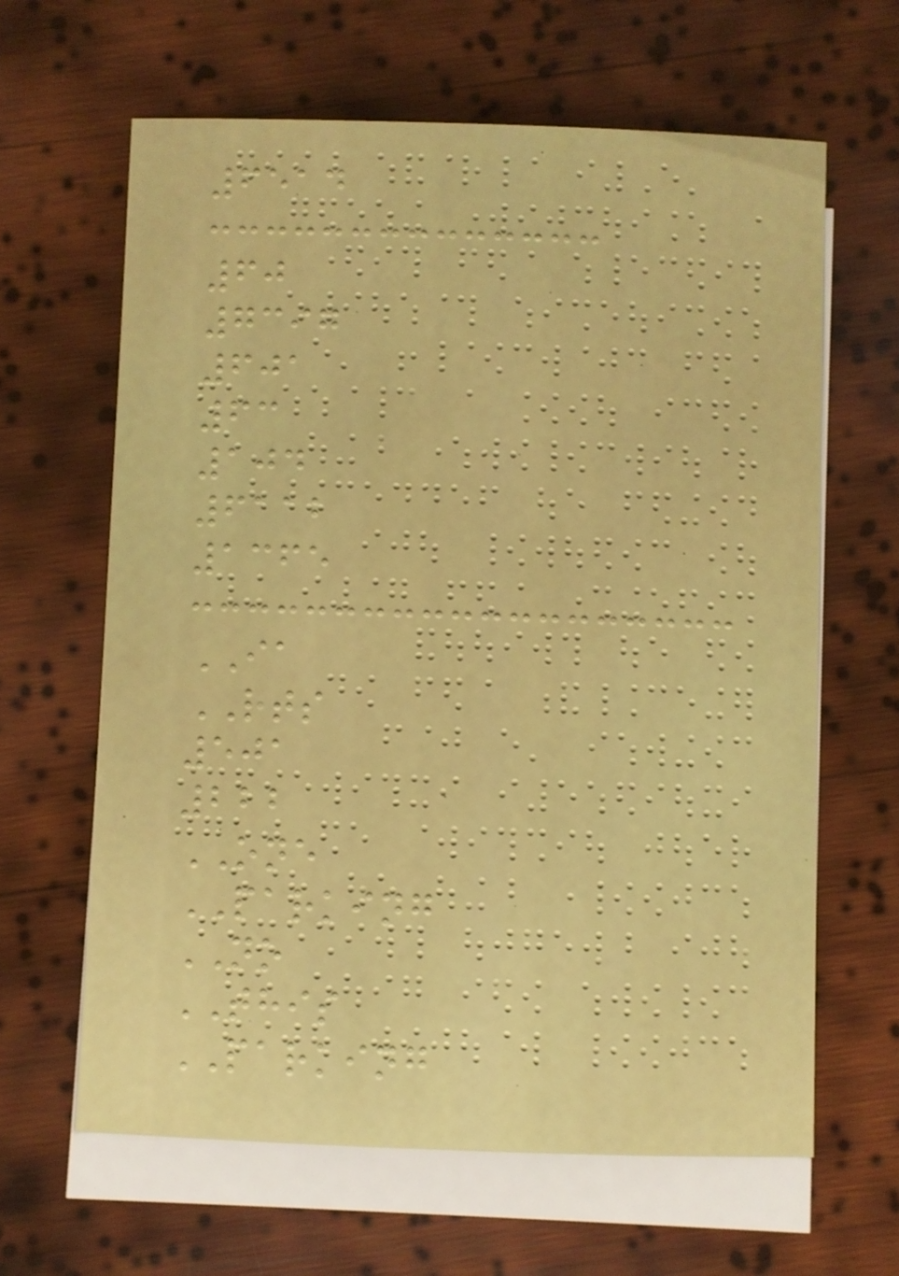6514
60
7397
601
63
104
6112
1365
IA
RTS
501
222
ONE
PARKING
NO
THIS
PARKING
